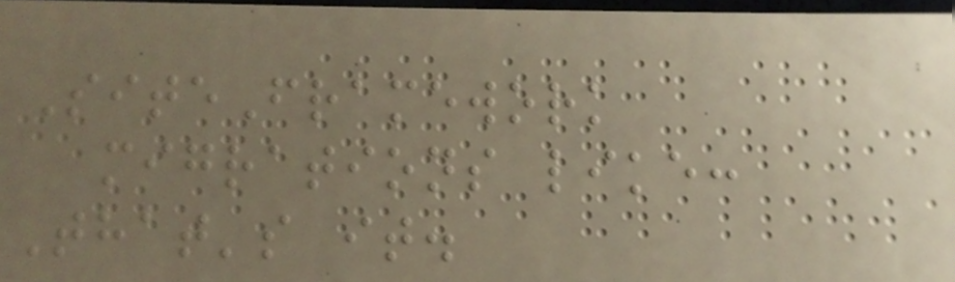SiteFramework
migrations like:
That's it.
